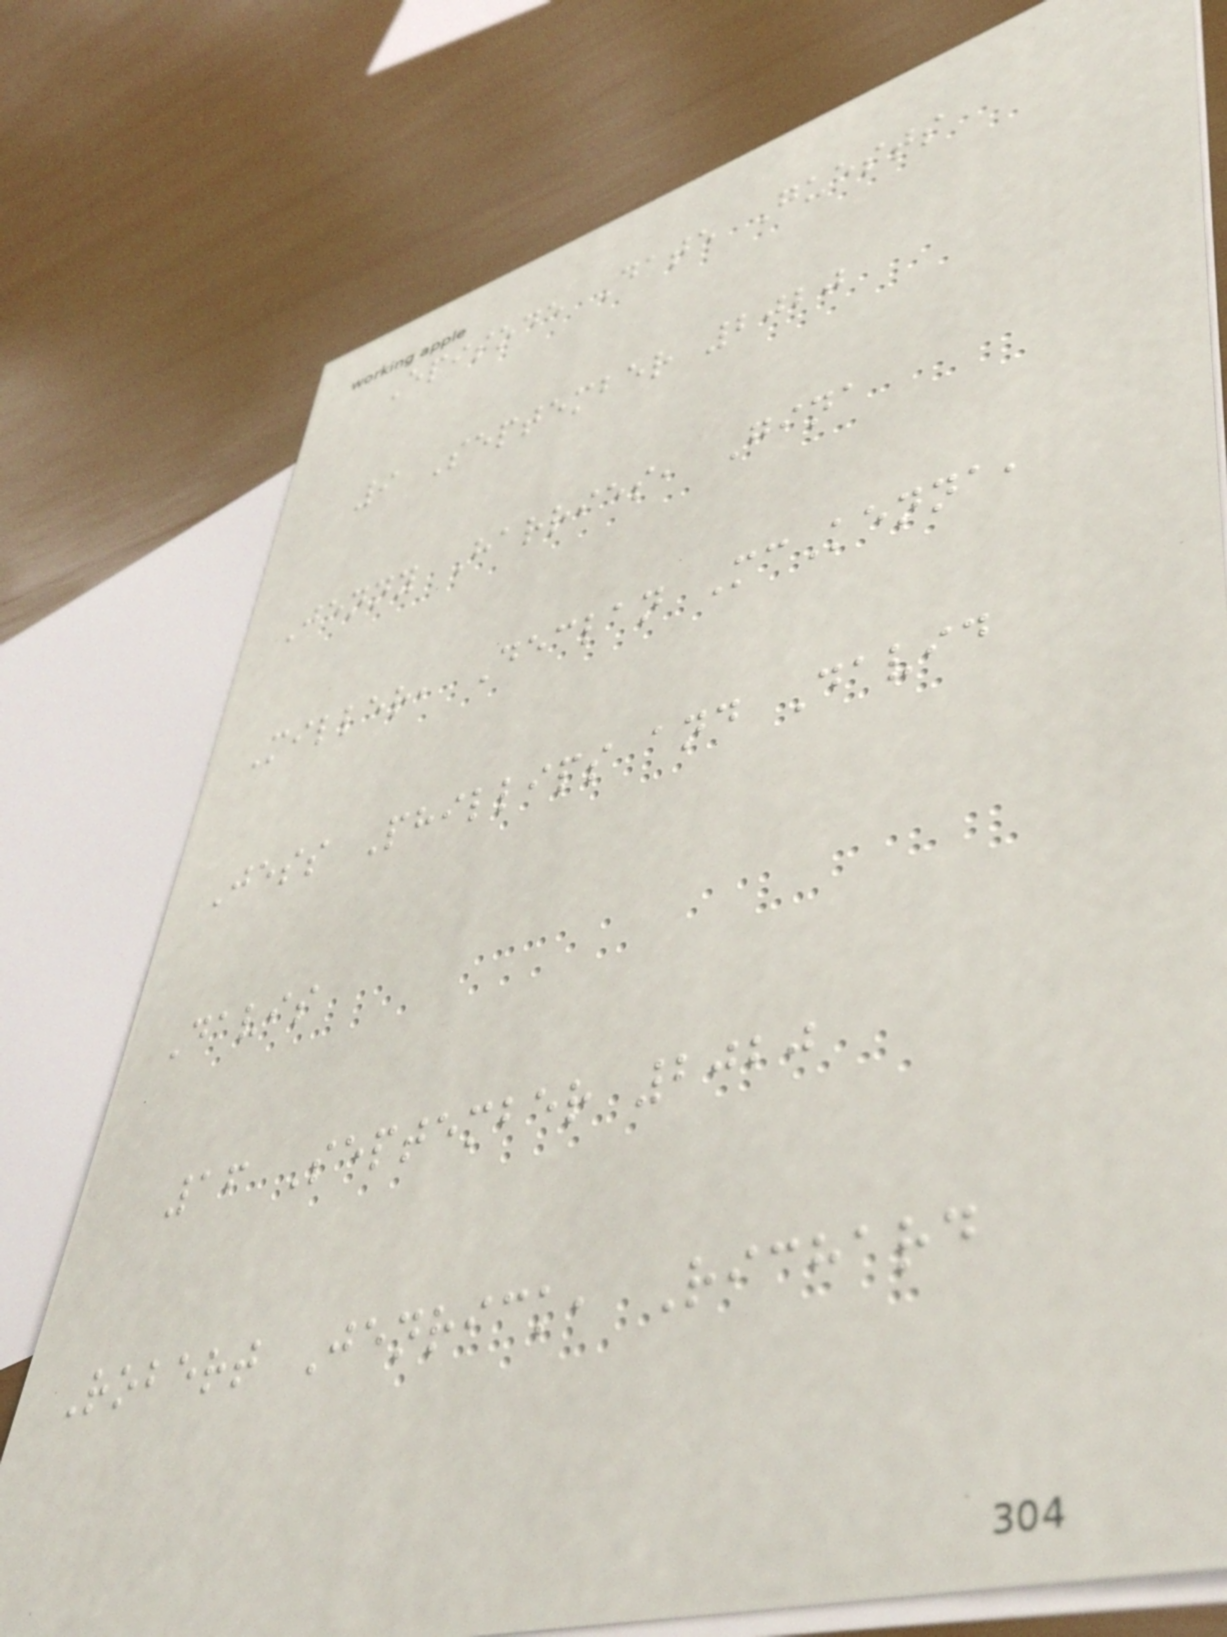Episode Date Guests
9 September 2020
Jenny Harries, Gina
Miller, Declan McKenna,
Jess Phillips and David
Davis
16 September 2020
Robert Jenrick, Richard
